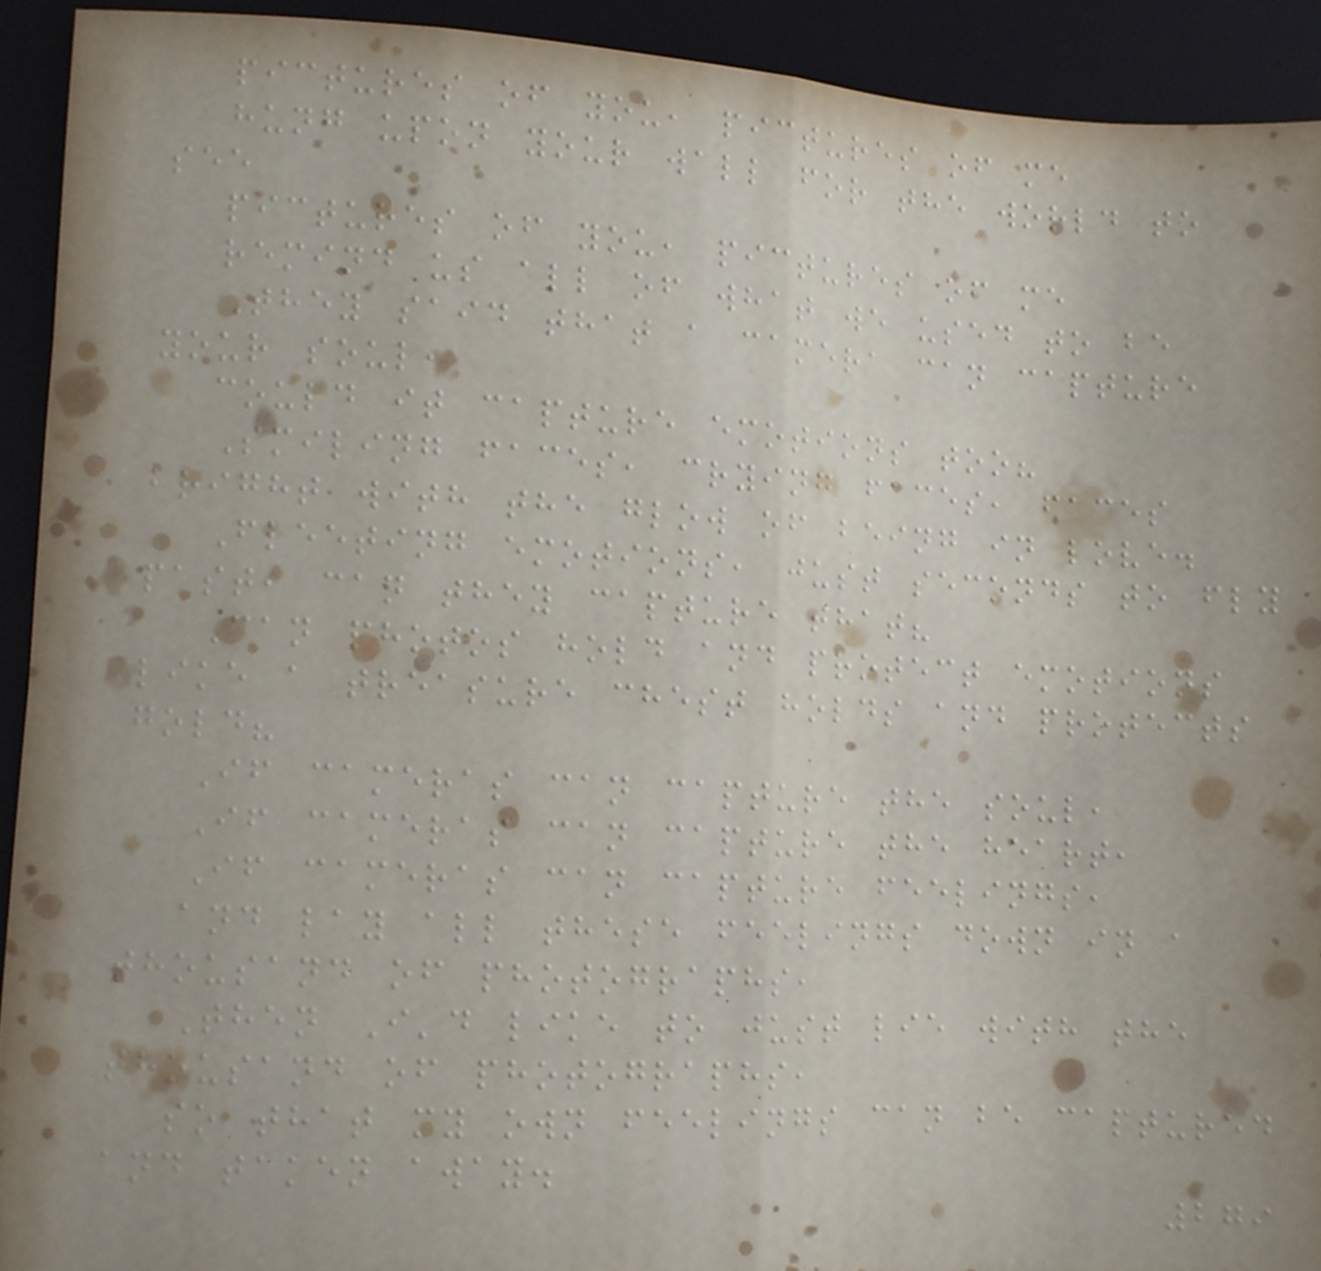pictures of you, pictures of me
hung upon your wall for the world to
see
pictures of you, pictures of me
remind us all of what we used to be
They said that a camera can capture
your soul,
could it capture emotions too?
Smiling faces, crying faces, faces
bright with the glow of being in love.
Fleeting emotions, just seconds to fly
past, can they capture that?
Can photos hold and protect emotions
like a treasure chest holds and protects
gold?
If cameras can capture the soul,
If cameras can capture the heart,
If cameras can capture feelings,
and lay all these feelings down in a
thousand of photographs,
Then I'd like to just lie with the
thousand of photographs,
so that my own feelings can be captured
and taken away.
279
